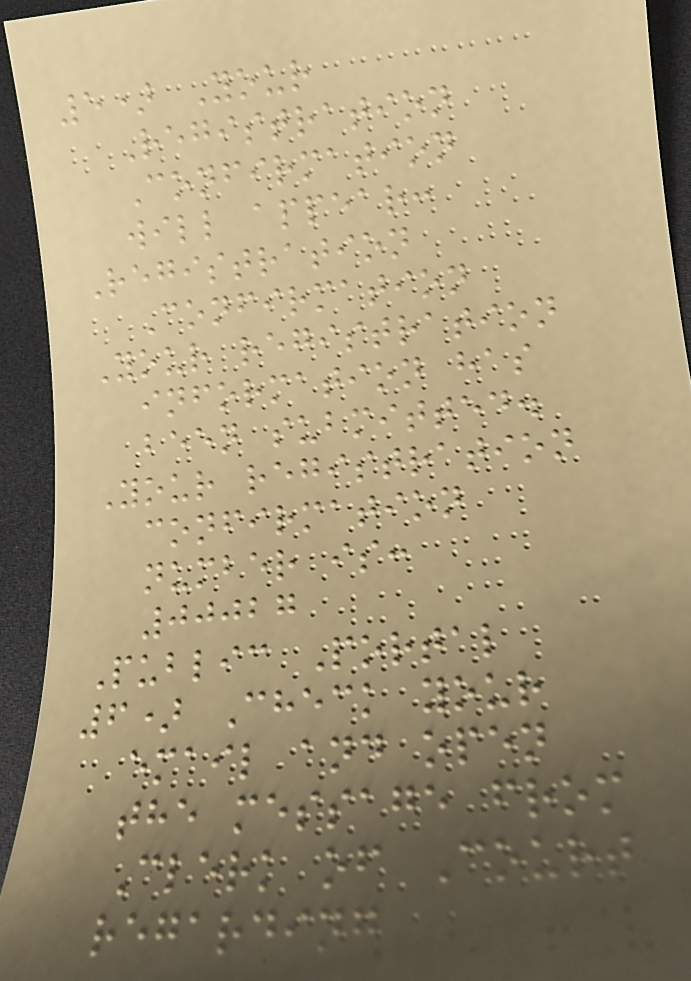5) Your
Registration
Confirmation
will appear:
Registration
Confirmation
Your registration
information has
been submitted.
Your registration
confirmation
number is:
00027
Public Portal
6) Check your
email and open
the message from
Clerk of Court
regarding
